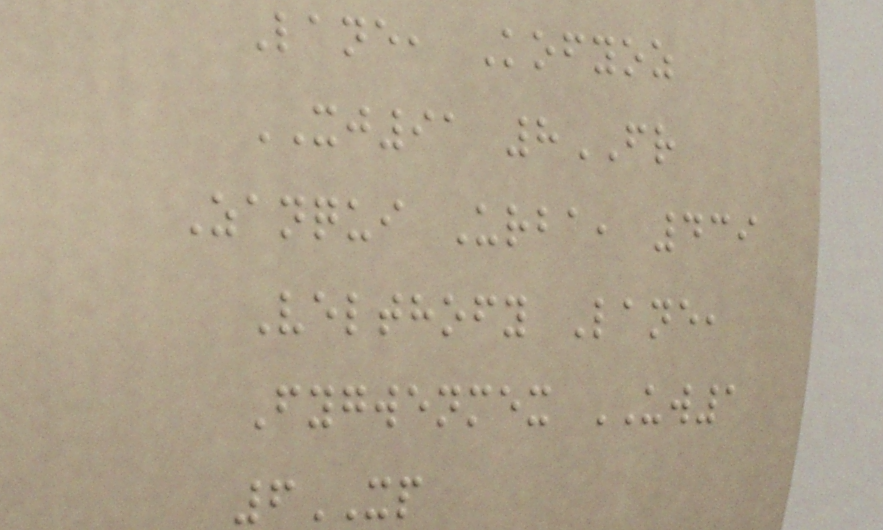Lane, Kofyoz
XJ91 8FR
Zanqui Urba, 439
Velthofy Lane,
Fygwenmex UW1
6XP
